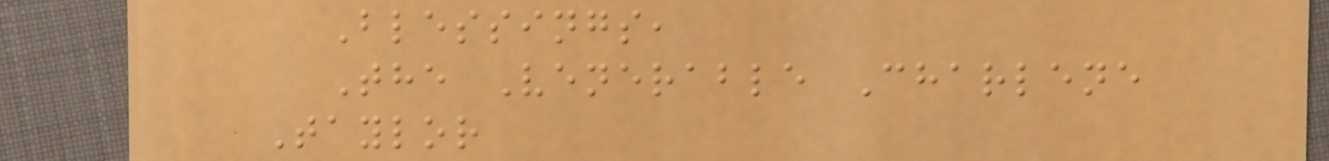Blessings,
The Venerable Charlene
Taylor
